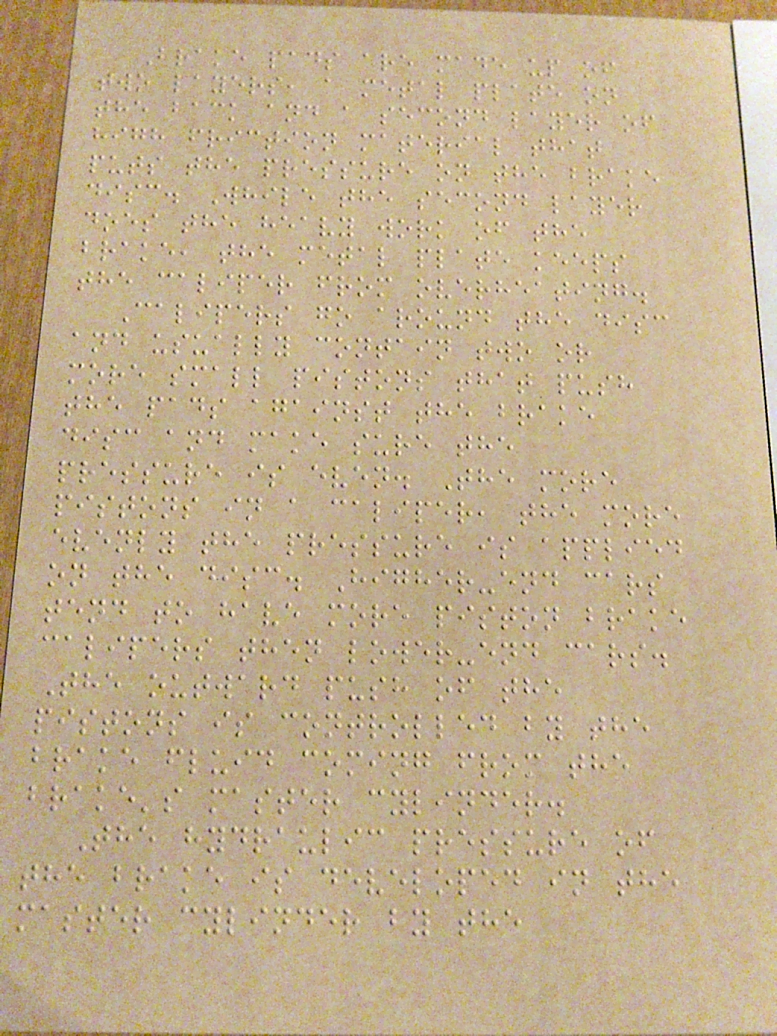Brake pads are made up of
two layers, a metal plate on
the back and a second layer of
high friction material that
puts the pressure on the brake
disc. While the second layer
does the heavy work of the
brake, the metal plate keeps
the caliper from overheating.
Calipers go around the disc
and usually contain two or
more small pistons that push
the pads against the brake
disc and make sure the
pressure is even. The more
pistons in a caliper, the more
evenly the pressure is applied
on the disc. Higher-end cars
tend to have more piston brake
calipers then lower-end cars.
The outward push of the
pistons is controlled by the
brake fluid coming from the
brake's master cylinder.
The hydraulic pressure of
the brake is developed in the
master cylinder by the
